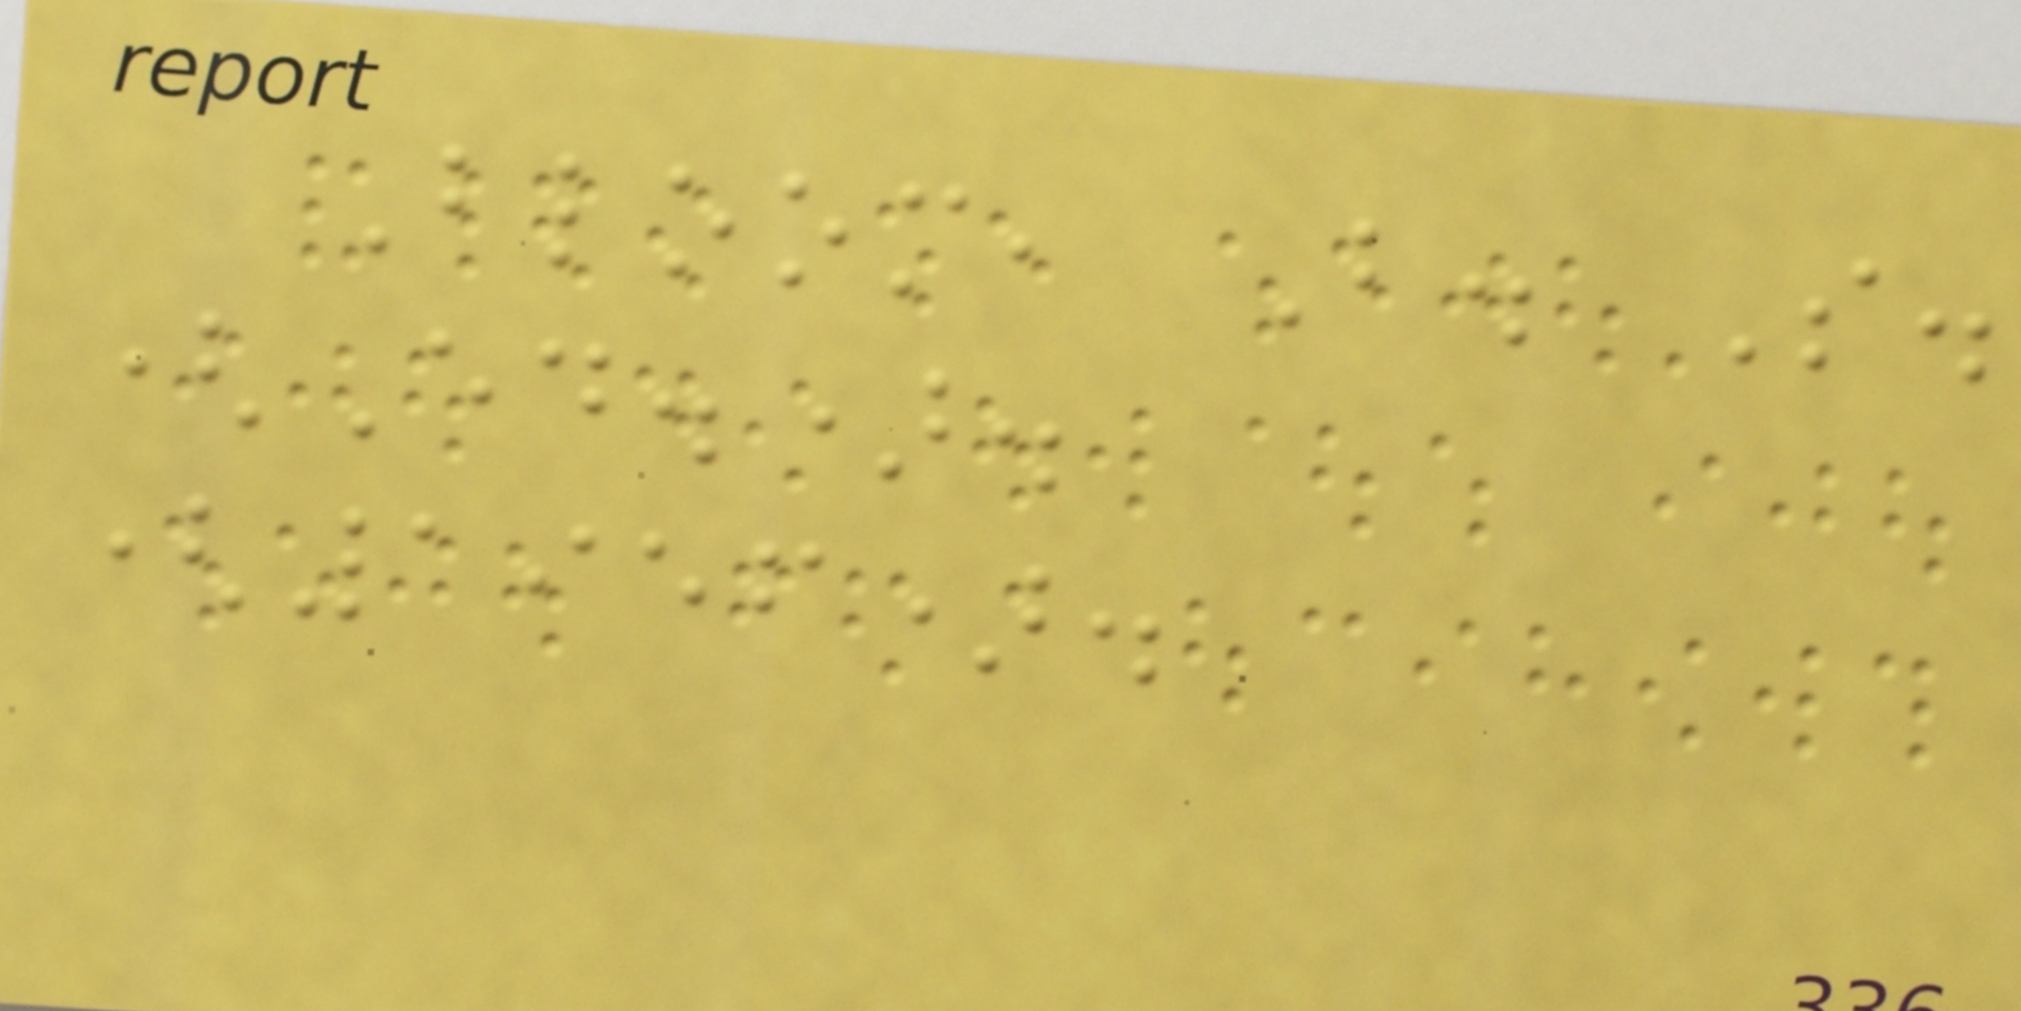Bloom, B. S.
(Ed.).
(1956).
